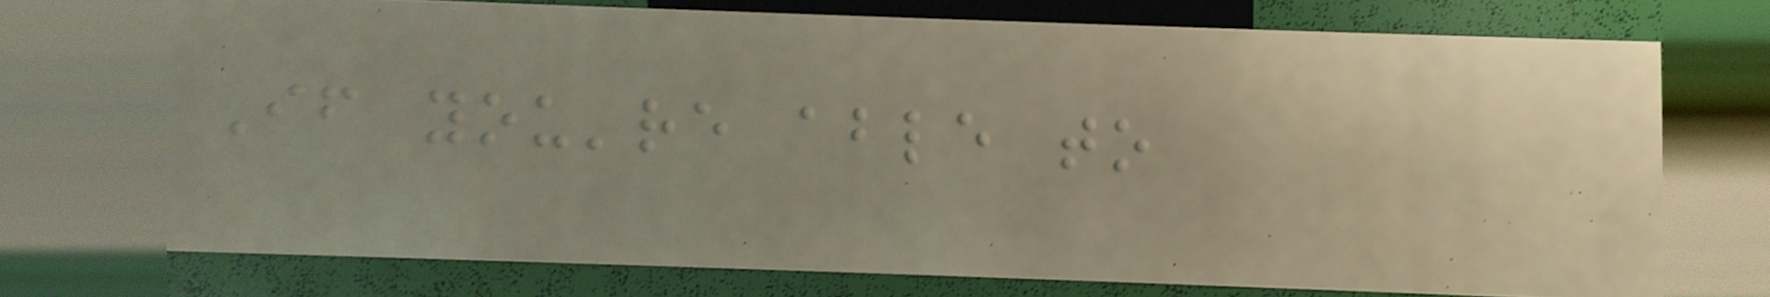If you're able to
